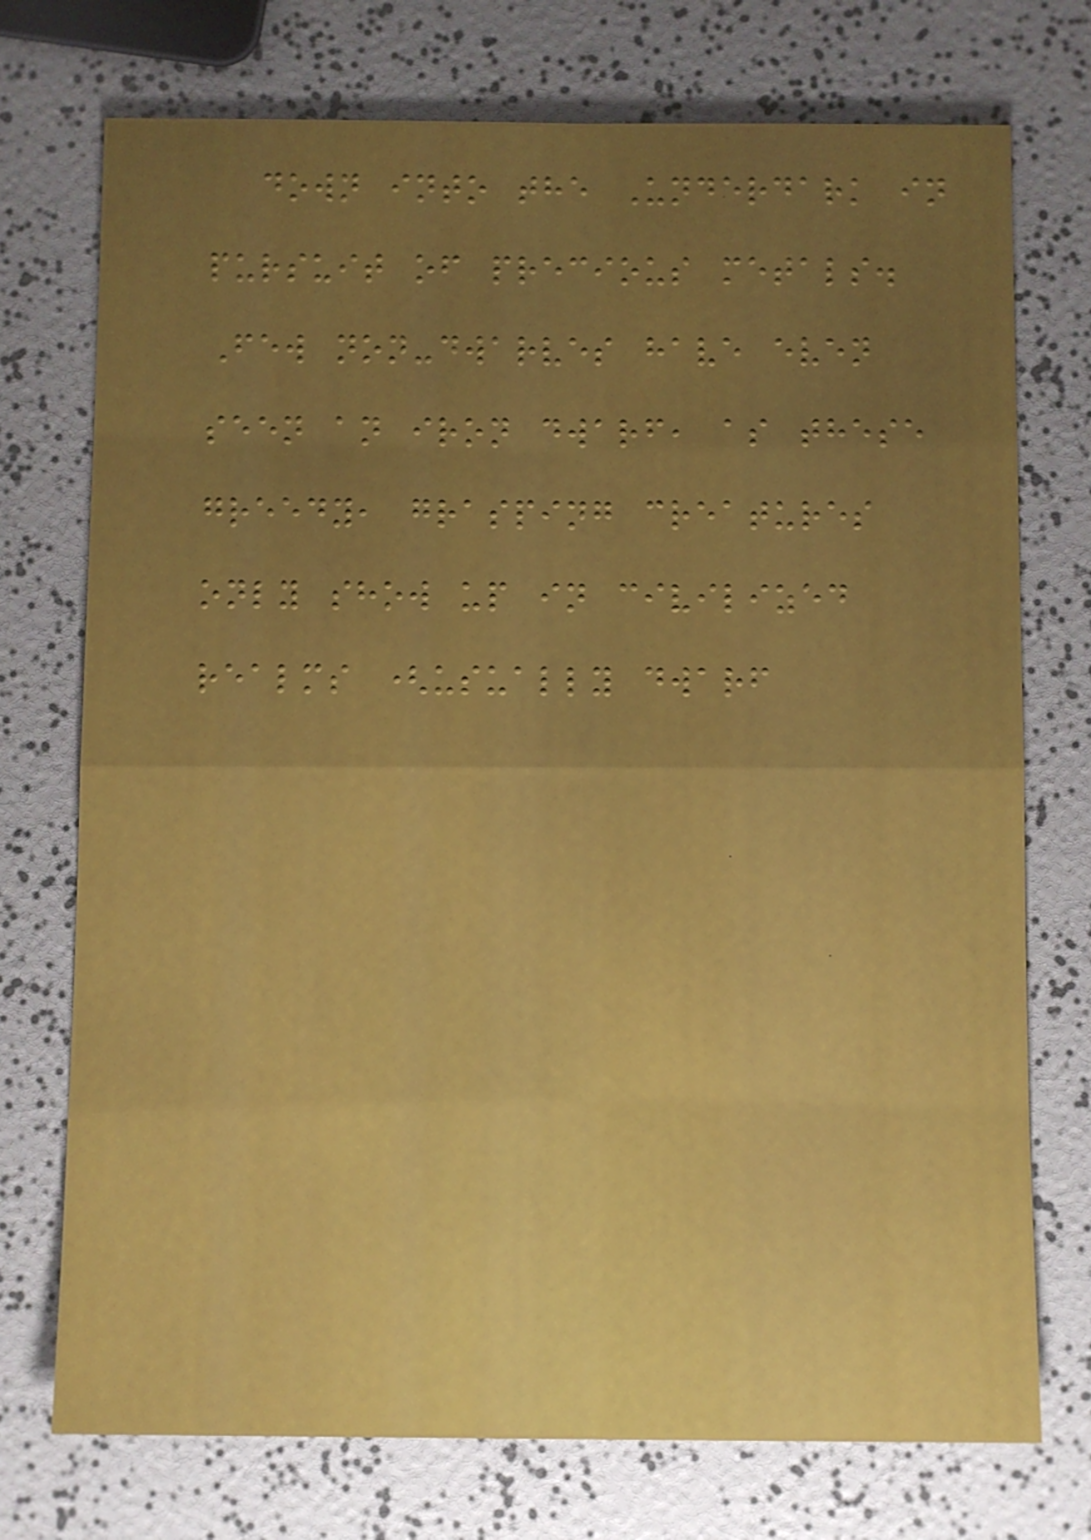down into the Underdark in
pursuit of precious metals.
Few non-dwarves have even
seen an iron dwarf, as these
greedy, grasping creatures
only show up in civilized
realms (usually dwarf
